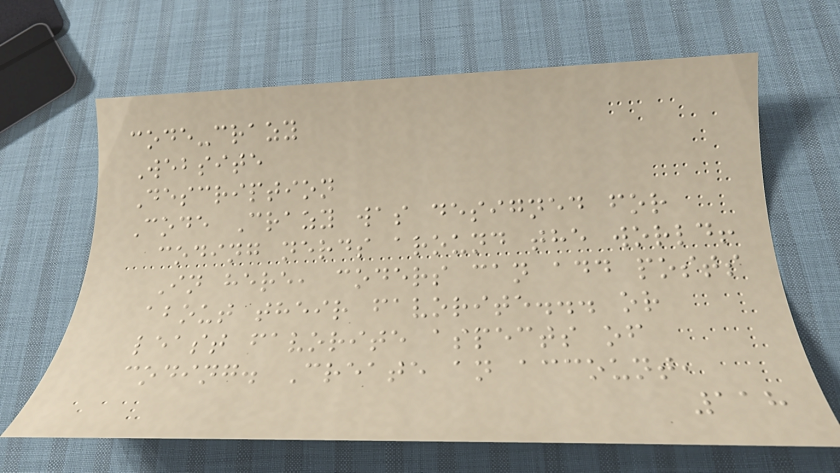code-crazy
Website
Description
Code Crazy was designed for
coding nerds around the world!
In here, coders can add posts
about their favorite... or
least favorite aspects of
coding. Create an account,
118
